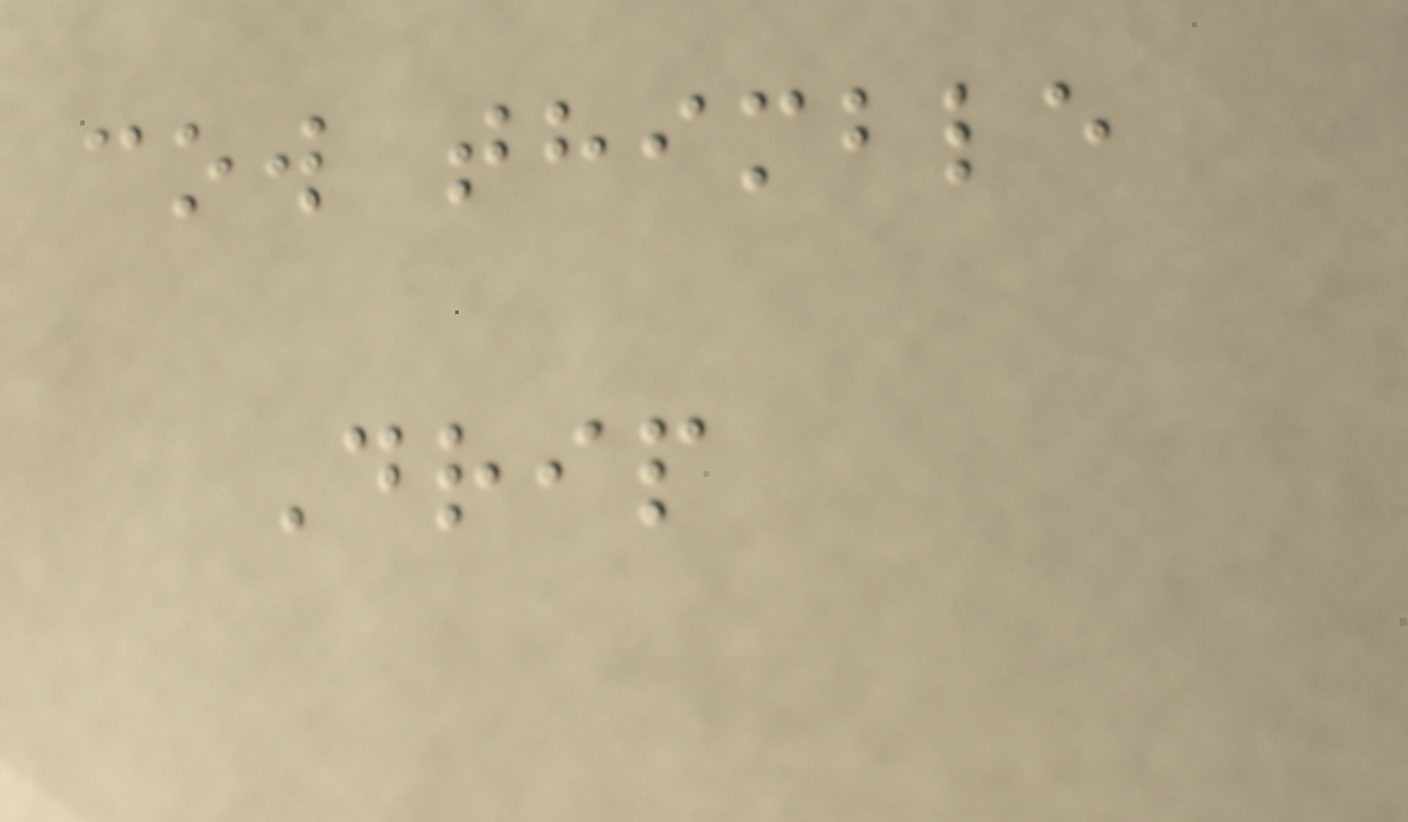cow thimble
Drip
